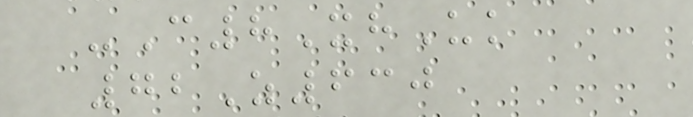-C8XhUk
72Z630
